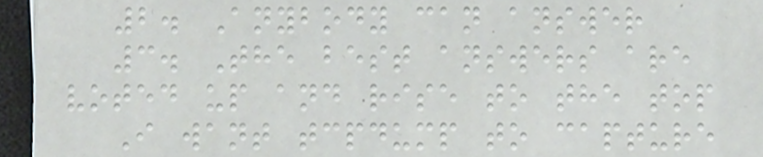2. Anybody can answer
3. The best answers are
voted up and rise to the top
I want tcpdump to capture
